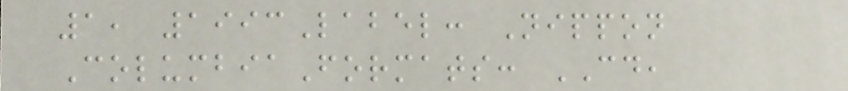1, 1993Label: Nippon
ColumbiaFormats: CD,
